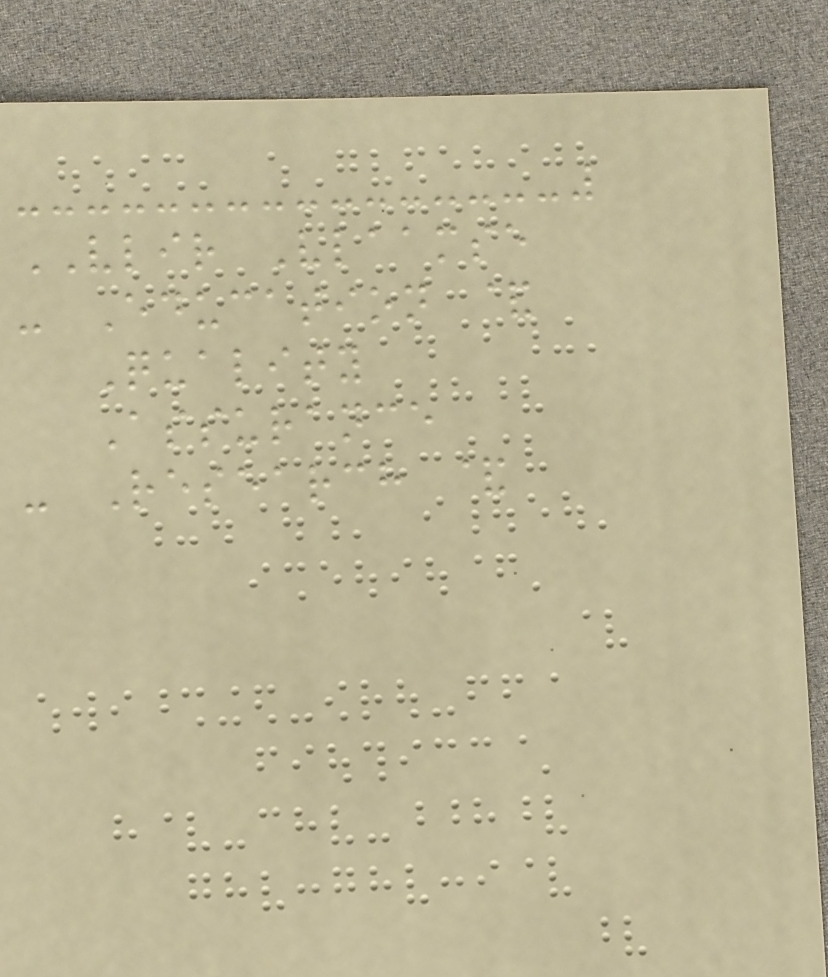VLIR Vlaamse
- Education &
Quality
Assurance
- Research &
